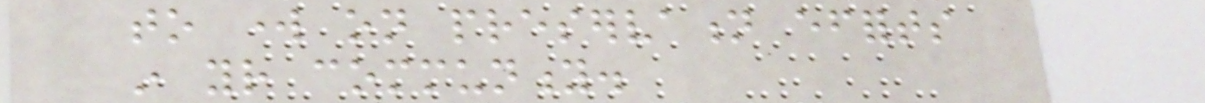to work on preservation efforts
in your community.
